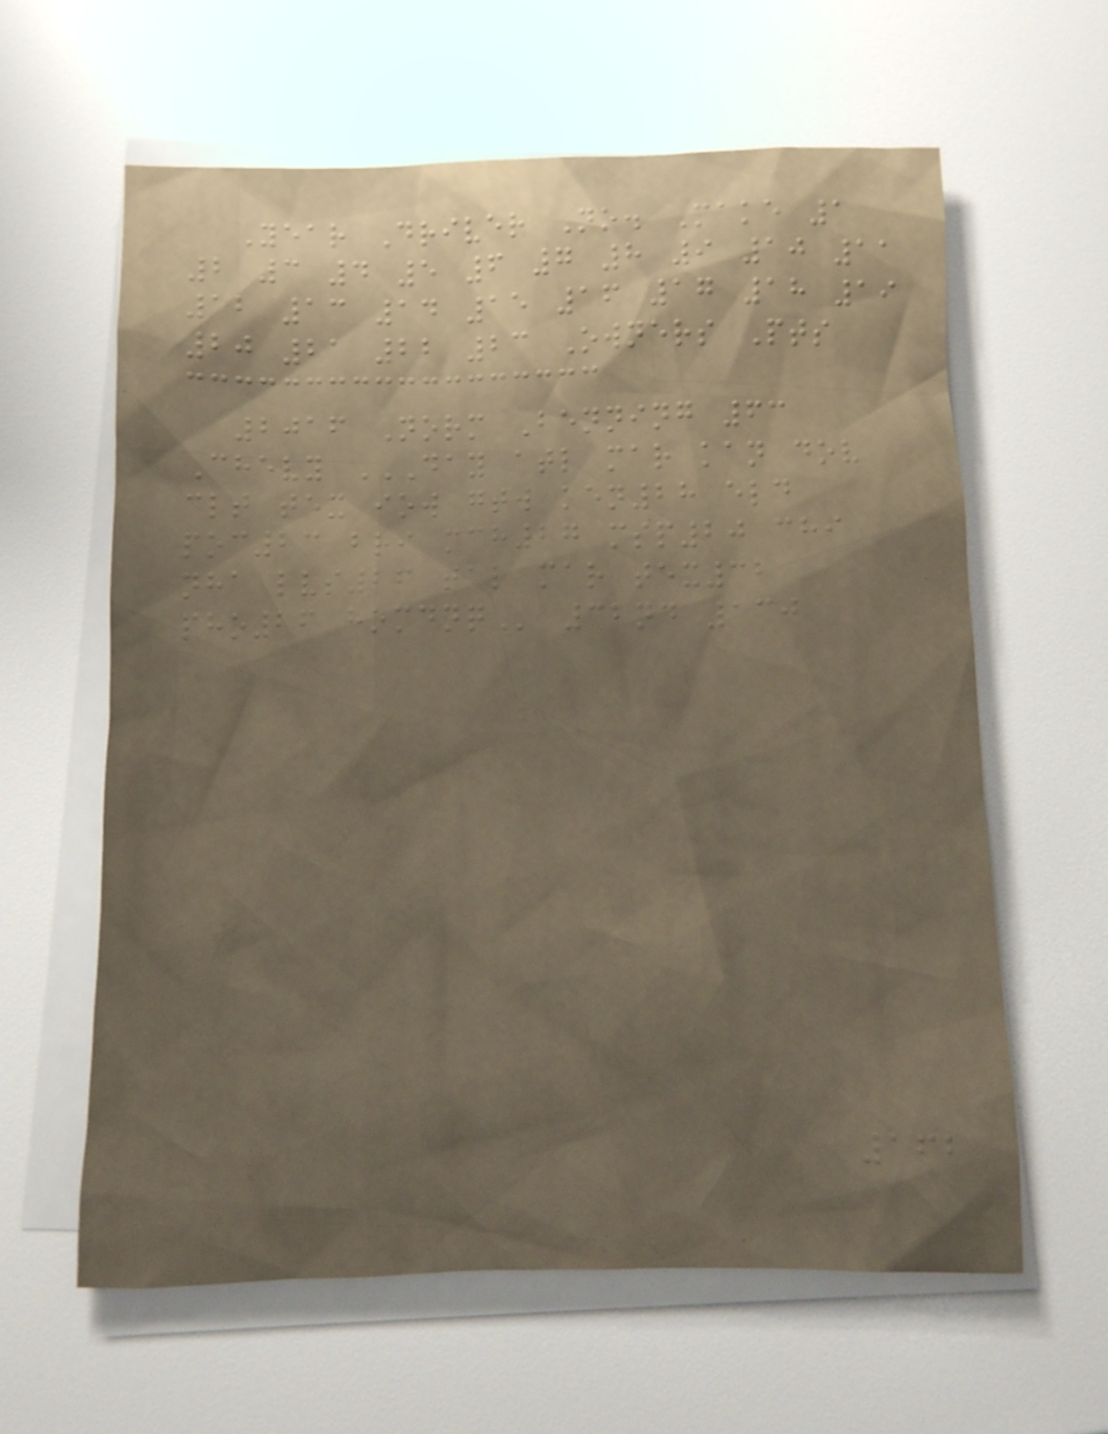Year Driver No. Make 1
2 3 4 5 6 7 8 9 10 11
12 13 14 15 16 17 18 19
20 21 22 23 Owners Pts
2016 Norm Benning 63
Chevy DAY ATL MAR KAN DOV
CLT TEX IOW GTW KEN28 ELD
POC23 BRI MCH27 MSP20 CHI
NHA LVS26 TAL MAR TEX32
PHO26 HOMDNQ 32nd 130
162
